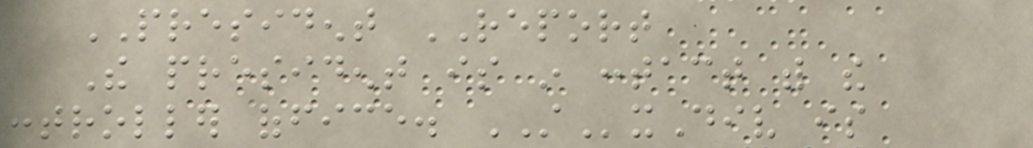PRESIDENT REPORT
The president is in contact with the
controller office. STxDiv is
